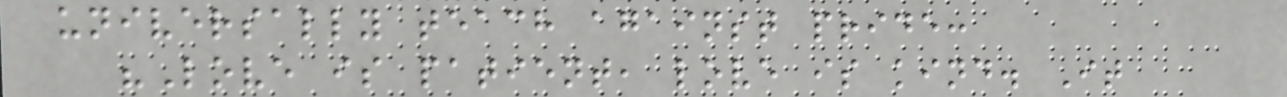universally teach against pride:
"Love is patient, love is kind. It
